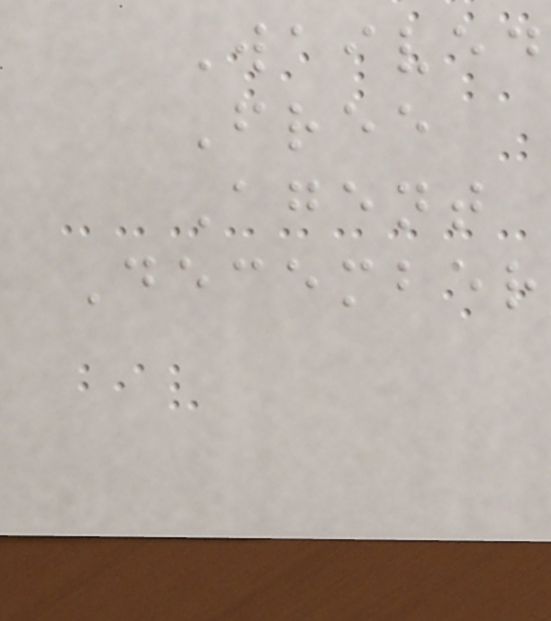Waived
Free
Agent
December
